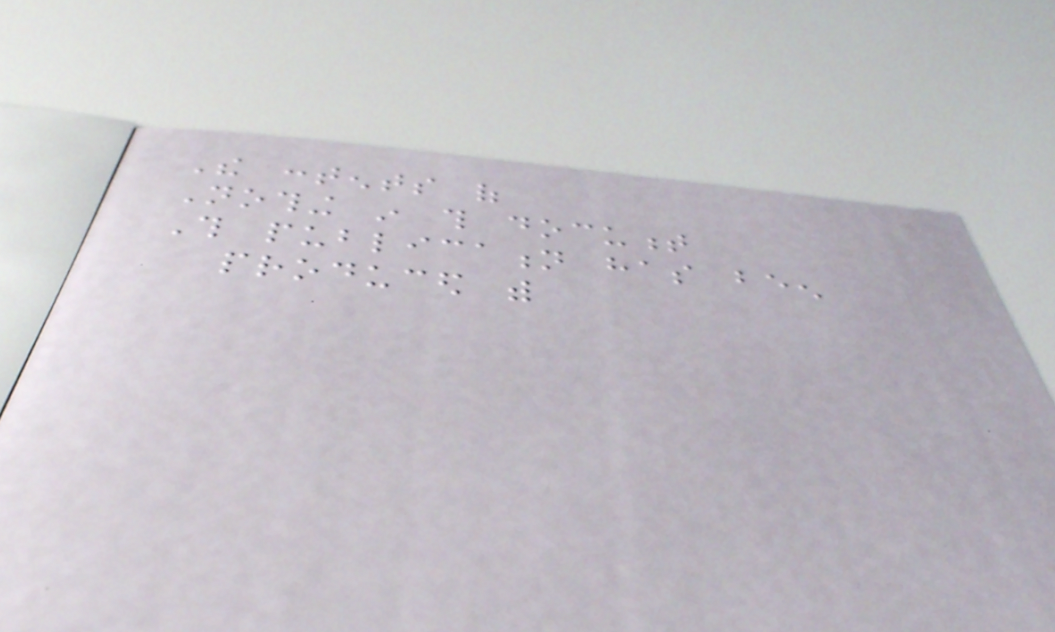The contents of
Nothing in this document
This publication has been
produced with
